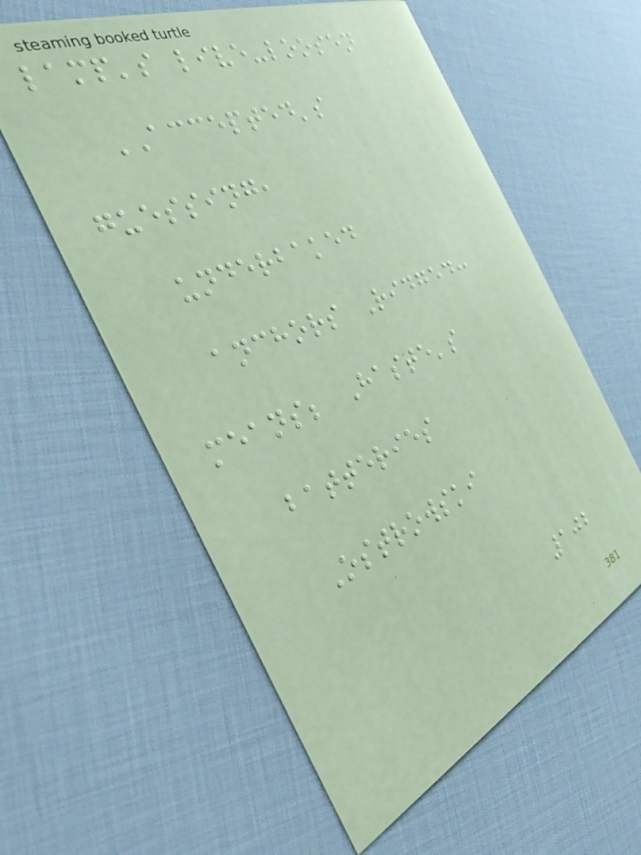lamp's live-loosen
ACCEPTED's
guessing,
underbaked
anchors Ridged:
means; Haste's
batteries
Ostrowski
102
